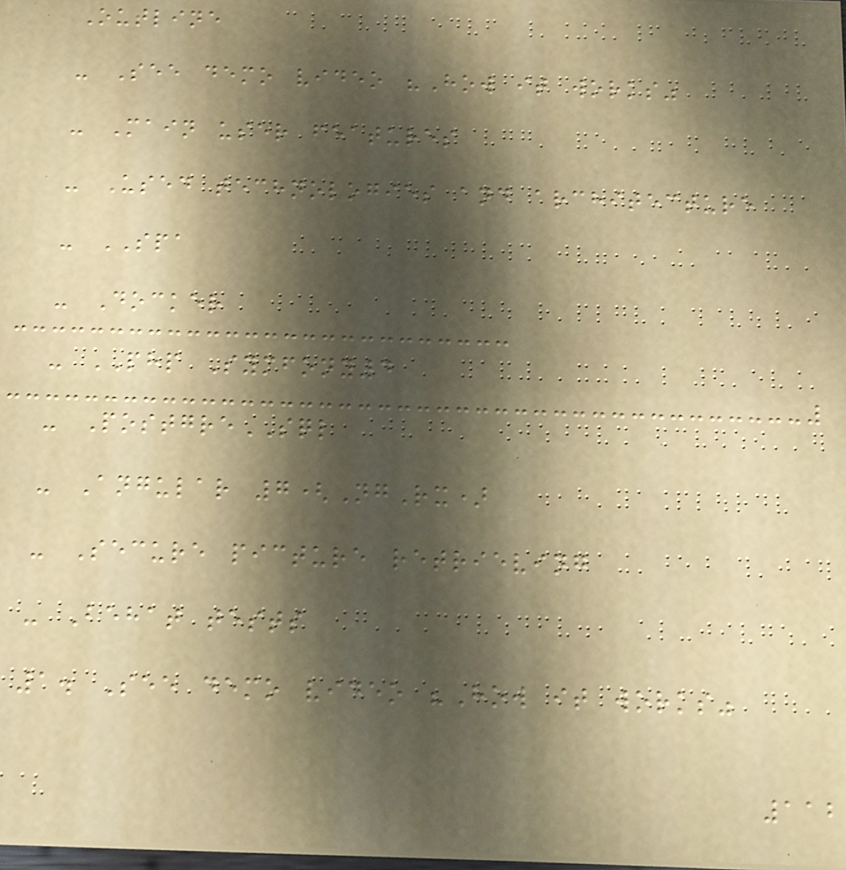Outline
- See demo video "How it works"
- Main user features
- Used technologies and architecture
- SPA
- Docker
- PHP Symfony4
- PostgreSQL
- Angular 7(NgRx)
- Secure picture retrieving
- Behat tests
1. See demo video "How it works"
112
